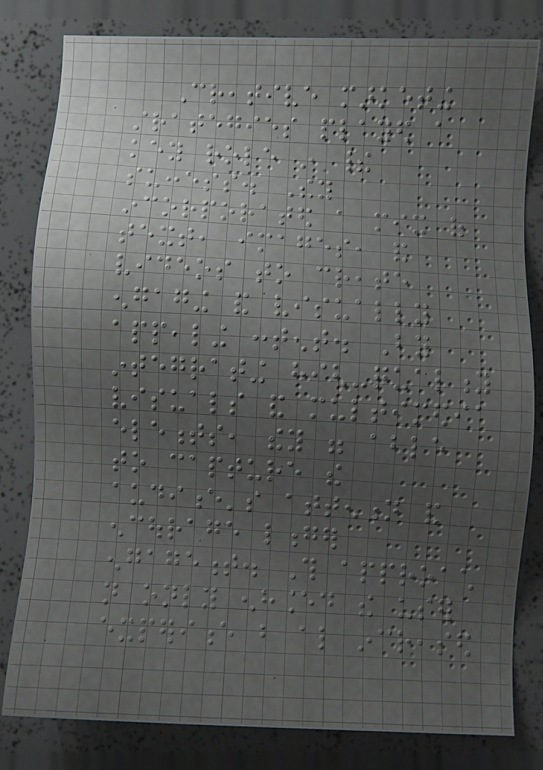Creative marketing
strategies played a
key role in their
success. They
incorporated a mix of
text, images, and
videos to create
engaging and visually
appealing content. By
integrating high-quality
visuals and multimedia
elements, they were able
to capture the
audience's attention and
encourage longer
engagement. This approach
not only enhanced the user
experience but also increased
